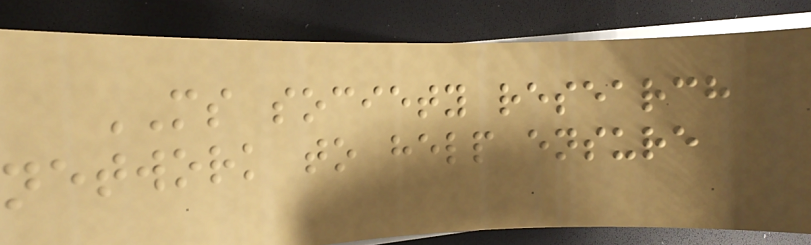MS society research
network to help ensure
